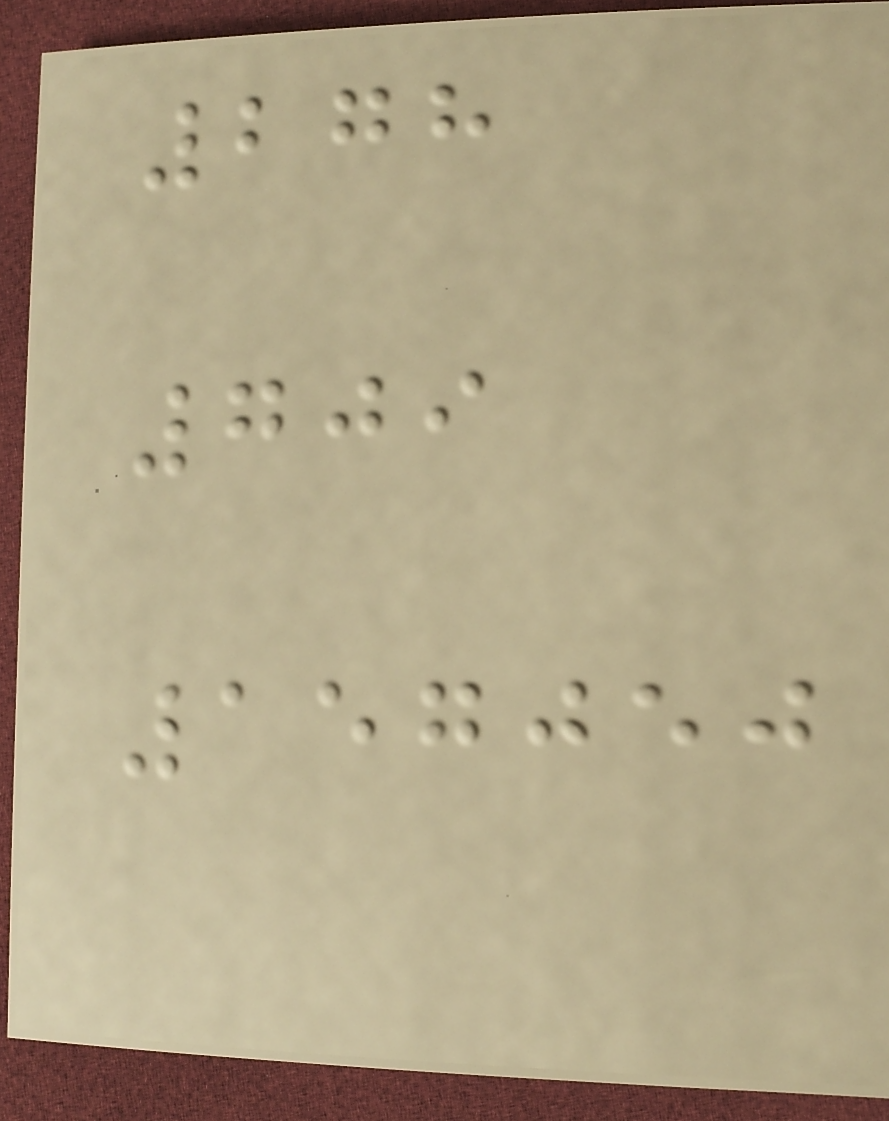278
709
157050
